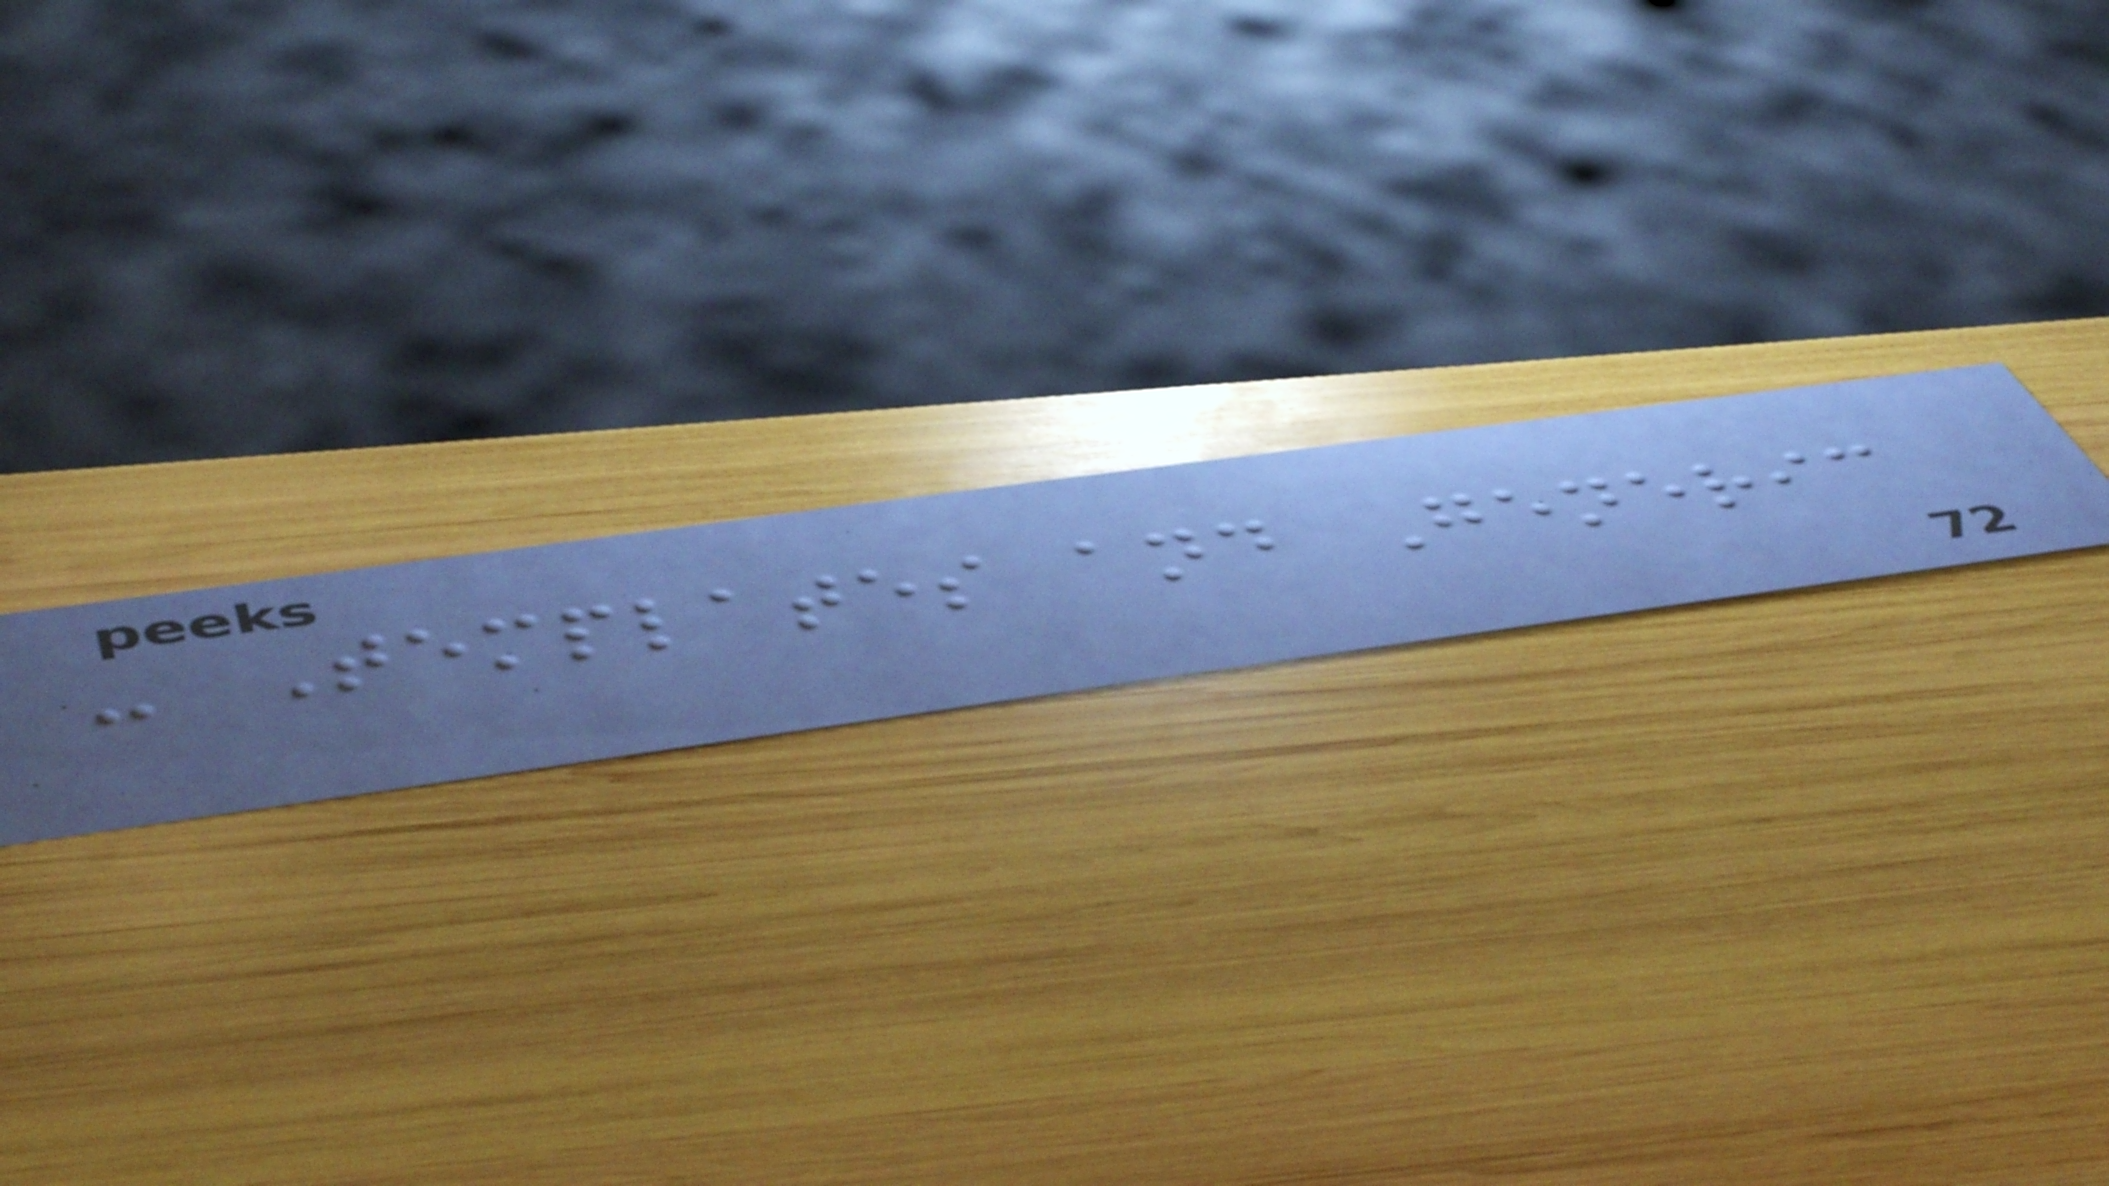- Templates and Generic
